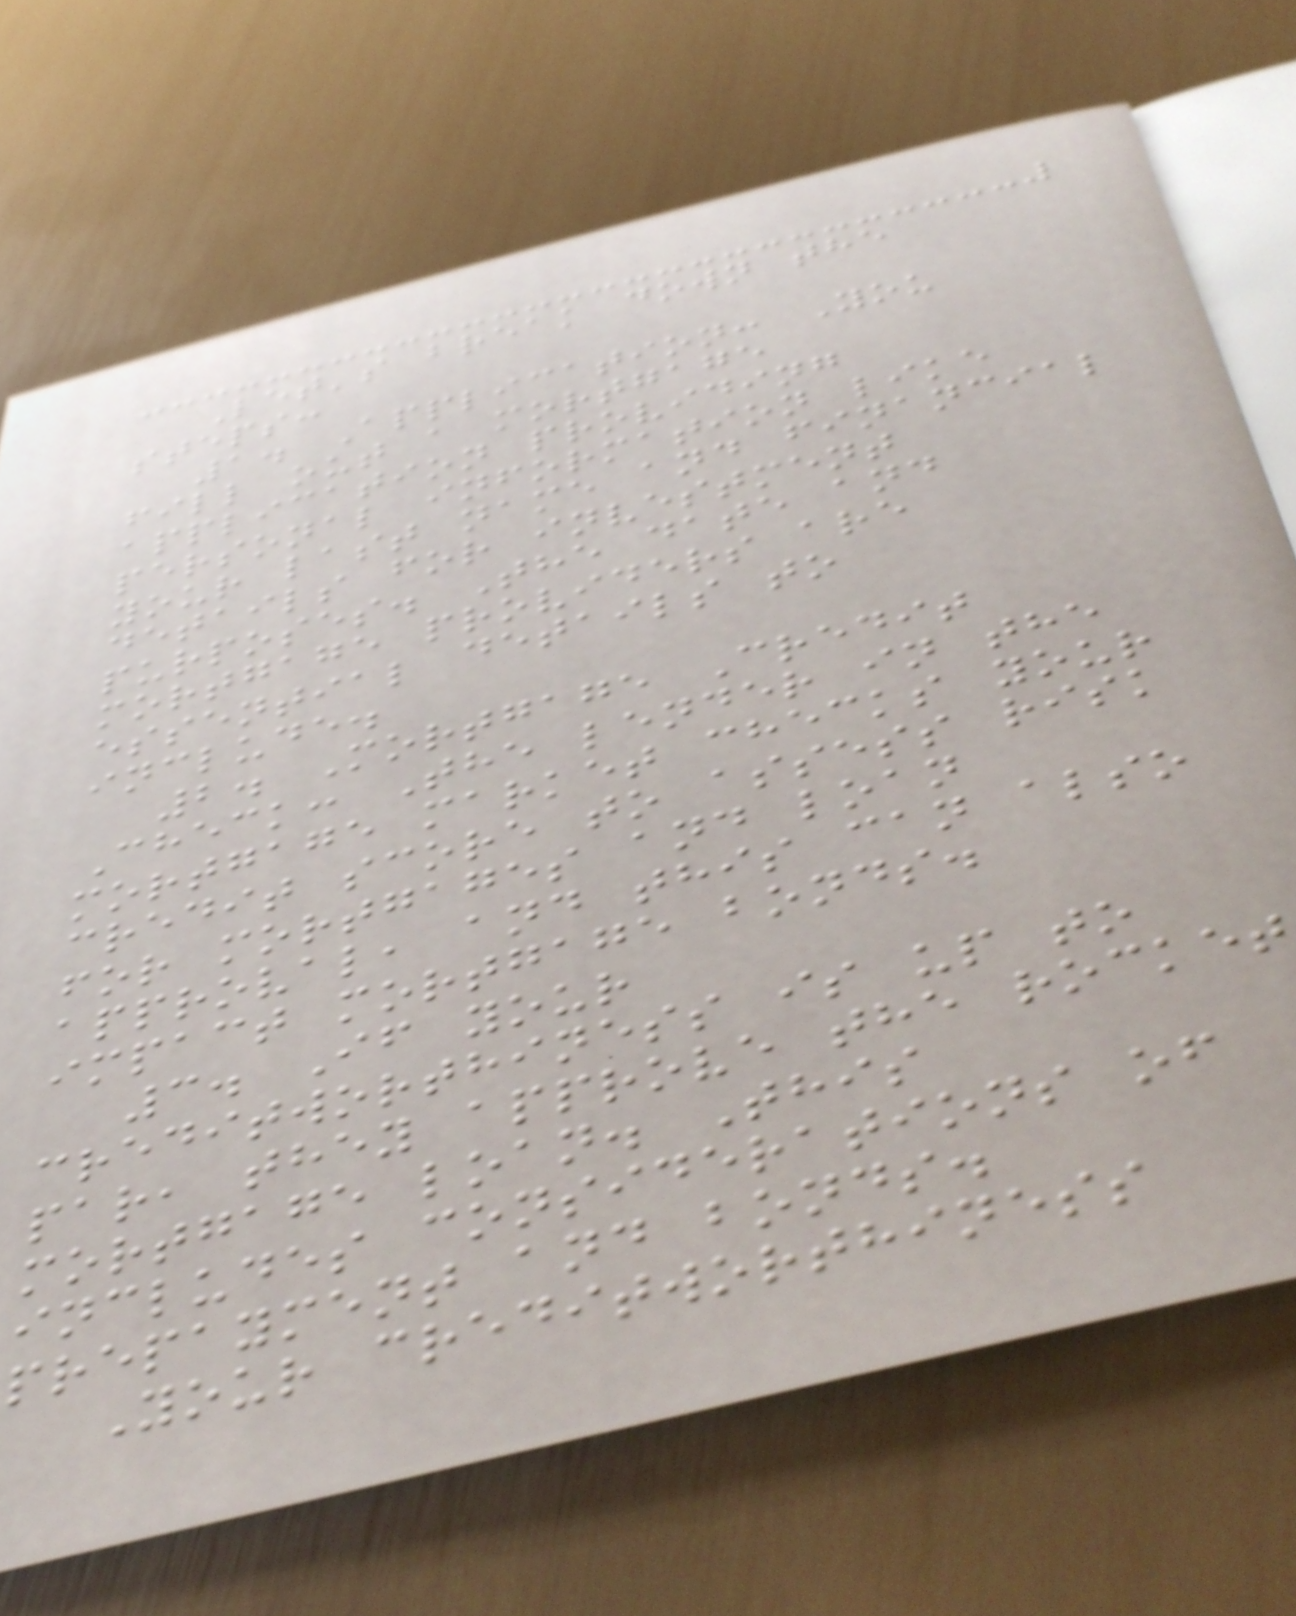Let's break down the
steps:
1. Application: You
fill out a mortgage
application providing
personal information like
your last name and financial
details for investment
purposes. The date and
mortgage providers are
essential details to
include.
2. Mortgage Credit
Check: The lender in the
mortgage market checks your
credit score to assess risk
for mortgages and loan
approval, and this can also
impact mortgage bonds.
3. If your
creditworthiness is up to
par, they approve the rocket
mortgage loan. This
includes considerations of
prepayment and bonds.
Your creditworthiness
